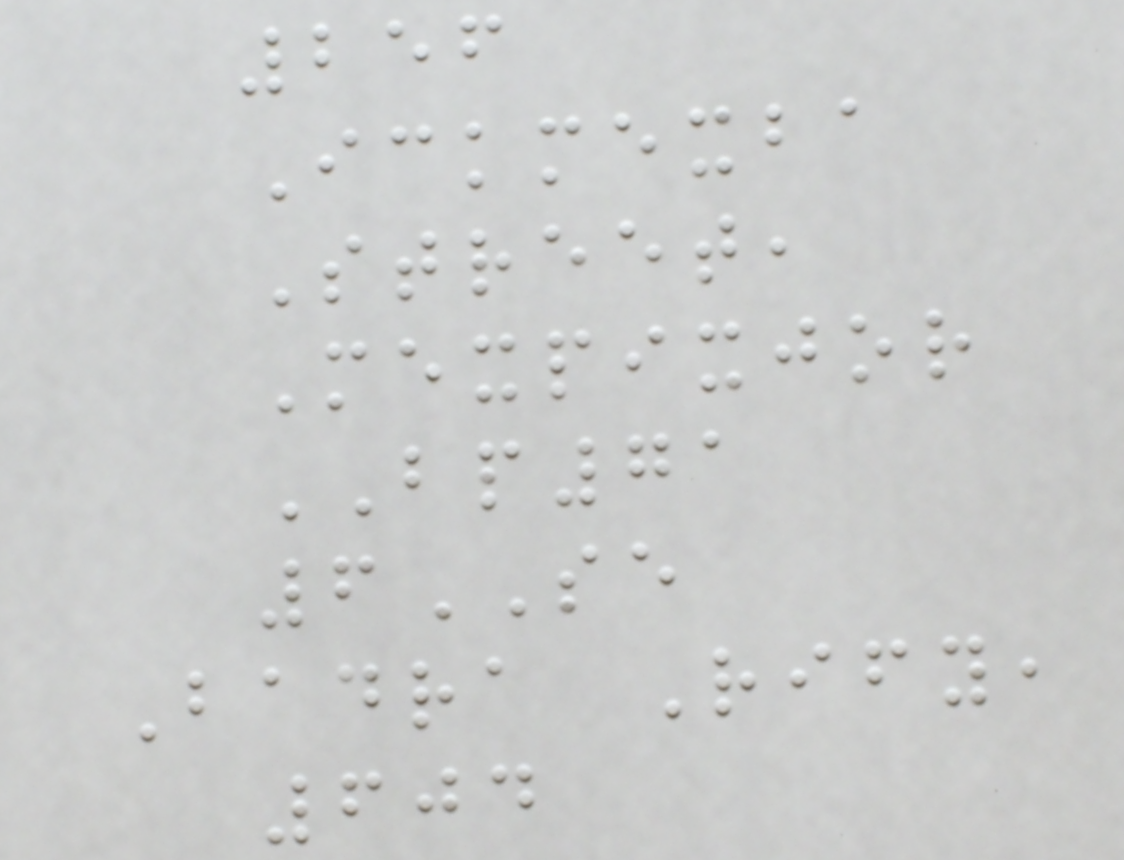256
Ickmexba
Street,
Mexpixjor
BP71
6SE
Badra Rify,
604
